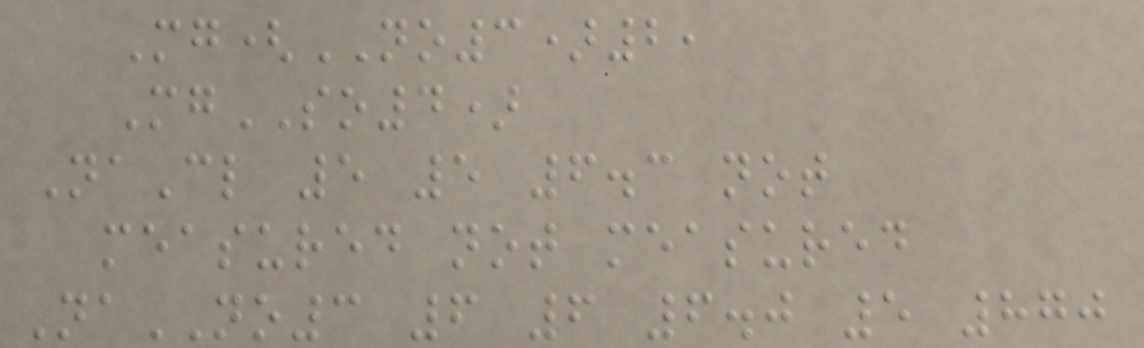Mg(NO3)2,
MgSO4)
NaCl 5 5 6.3 not
measured not measured
NaNO3 6 6 6.0 5 870
